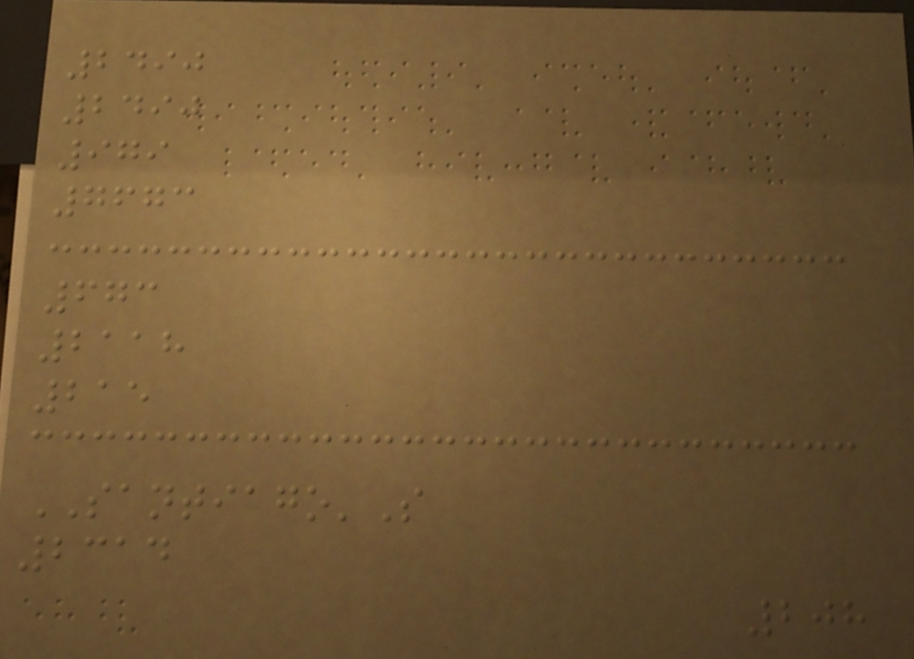2490
2490
979
7673
673
2118
215
SANTIAGO'S
2314
208
